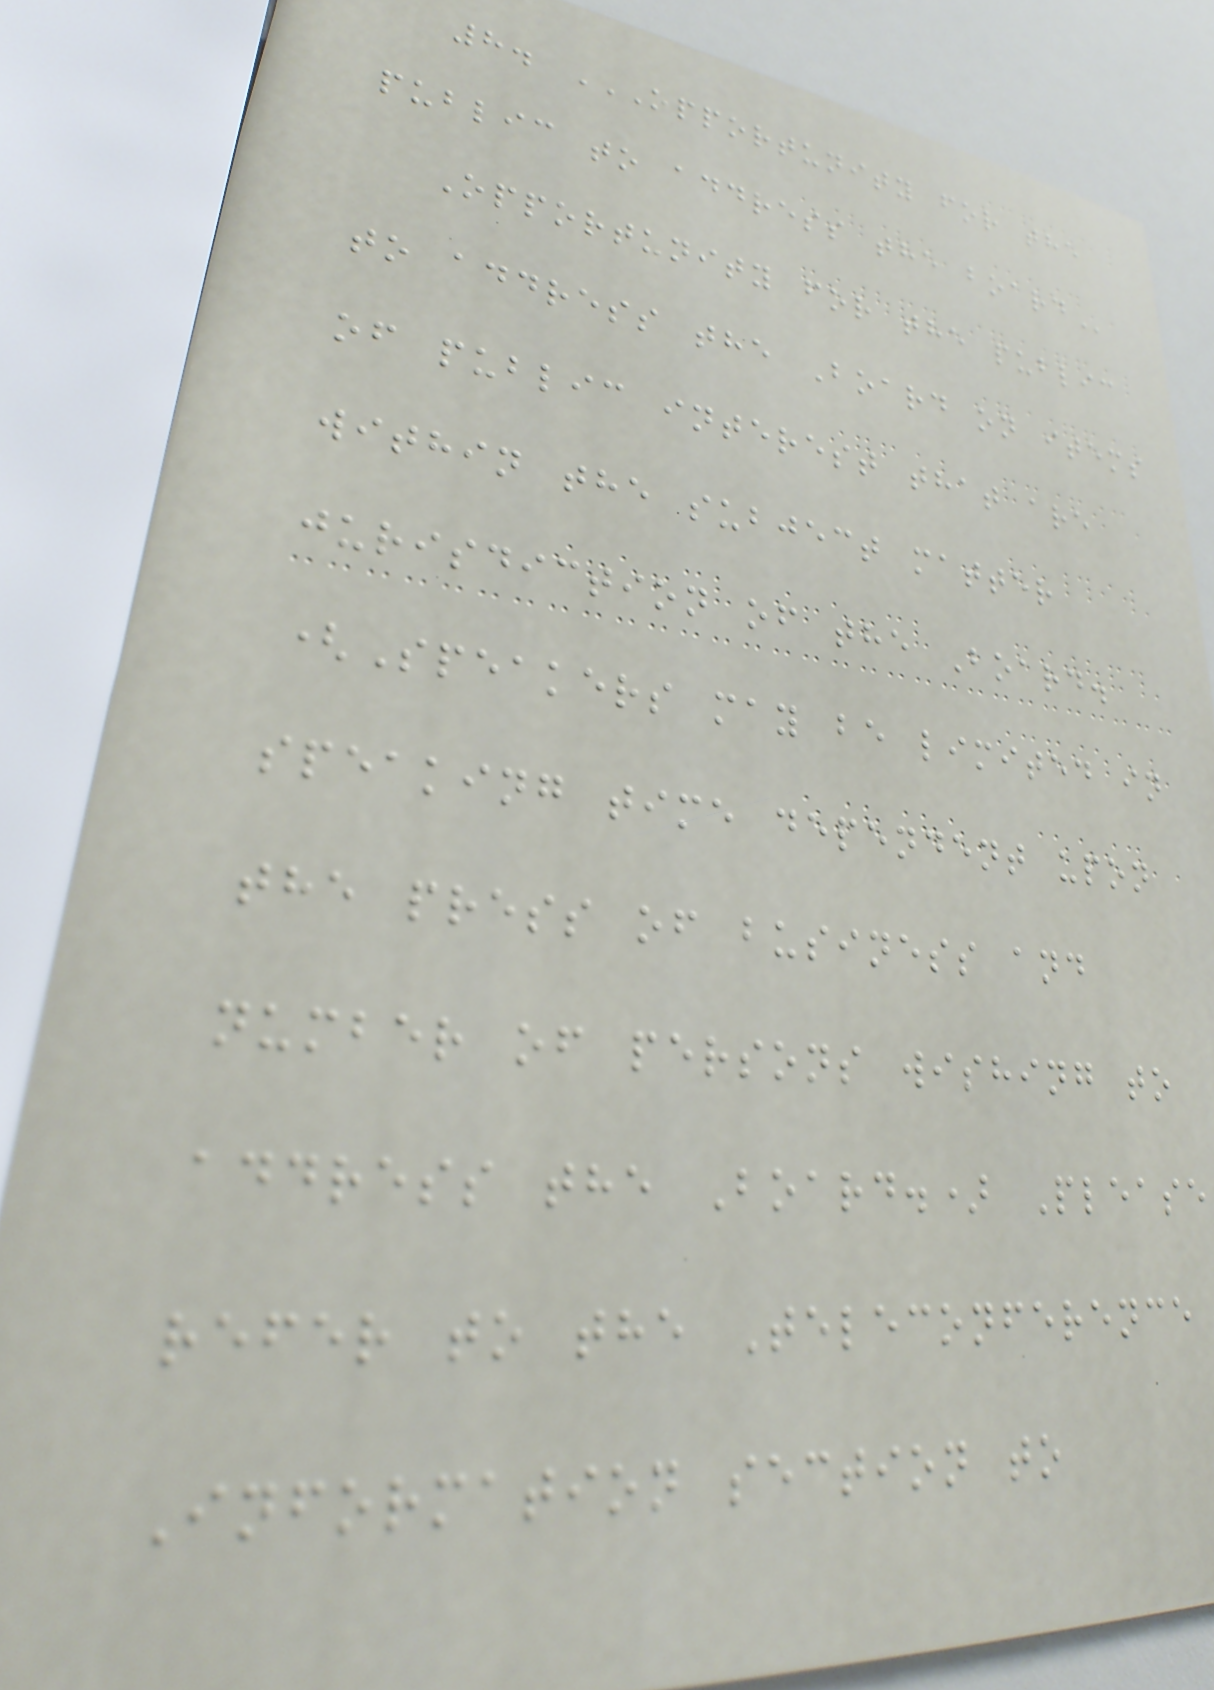8. OPPORTUNITY FOR THE
PUBLIC TO ADDRESS THE BOARD
Opportunity for the public
to address the Board on items
of public interest that are
within the subject matter
jurisdiction of the Board.
(Speakers may be limited in
speaking time dependent upon
the press of business and
number of persons wishing to
address the Board.) Please
refer to the Teleconference
Information section to
